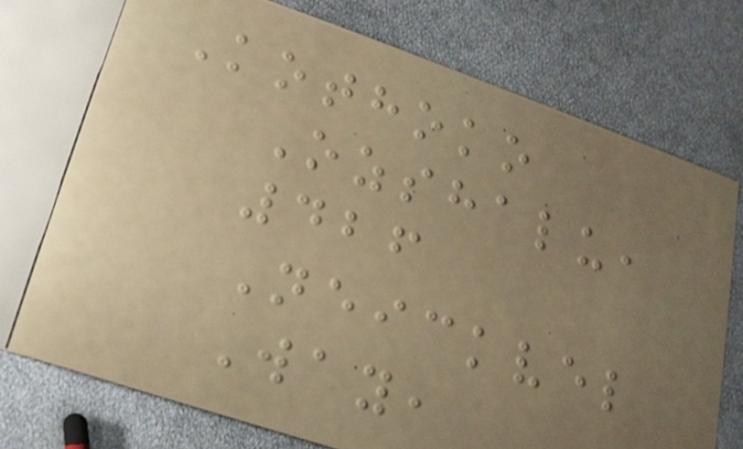Kothoko
Ozshalu,
426
Neickvel
Way,
